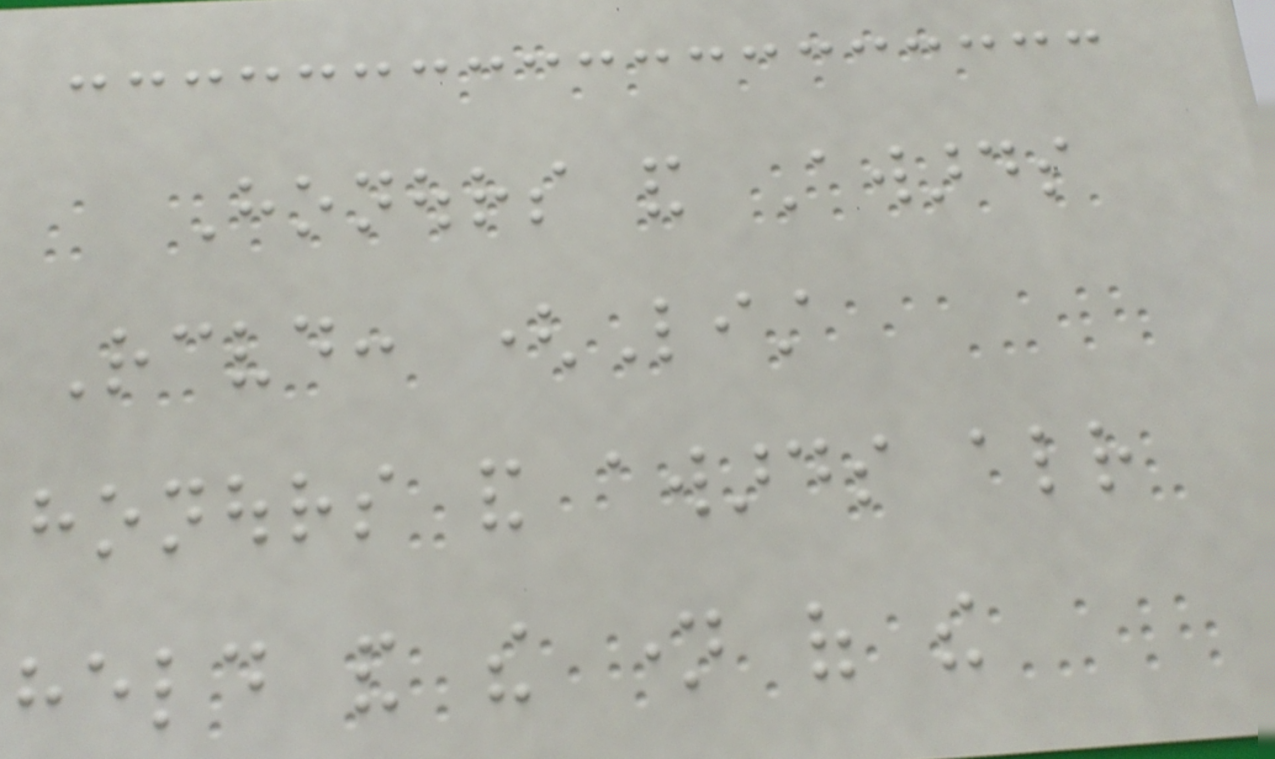Honours and Awards
Received: (List
honours and awards already
held and the name of the
